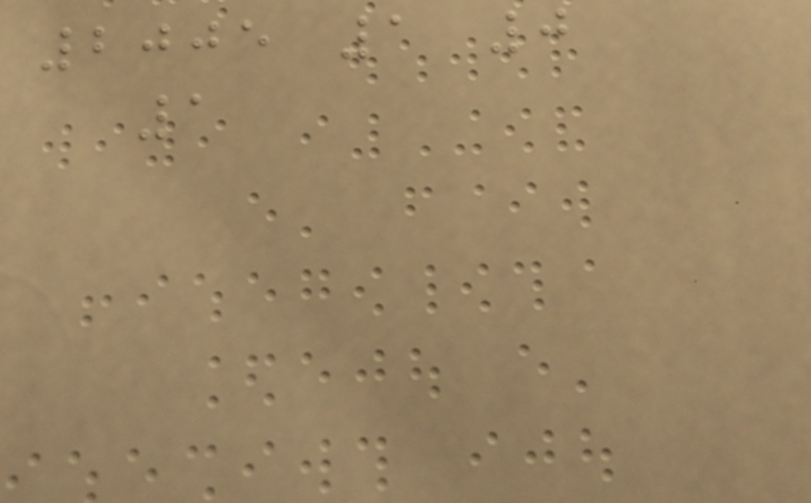2005 1 0
1
